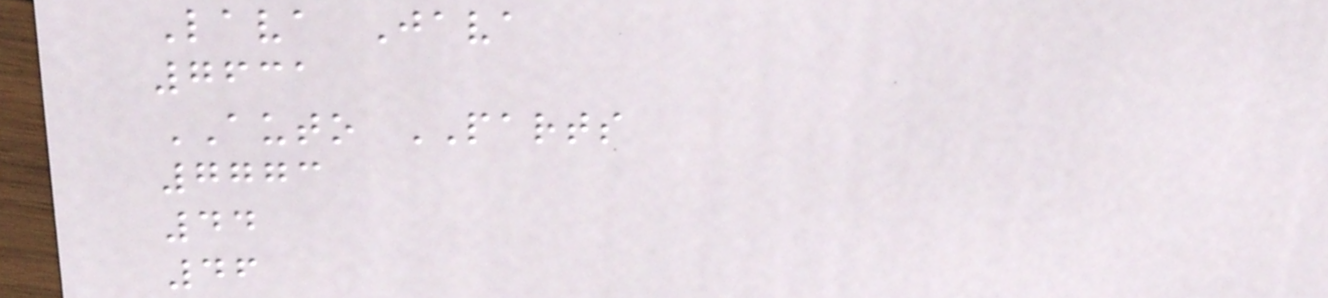Lava Java
7631
AUTO PARTS
7773
44
46
